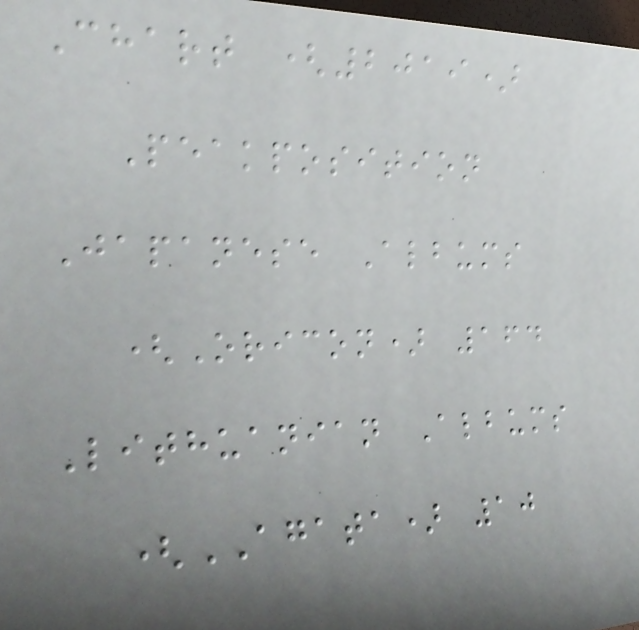Chart (2019)
Peakposition
Japanese Albums
(Oricon) 164
Lithuanian Albums
(AGATA) 10
